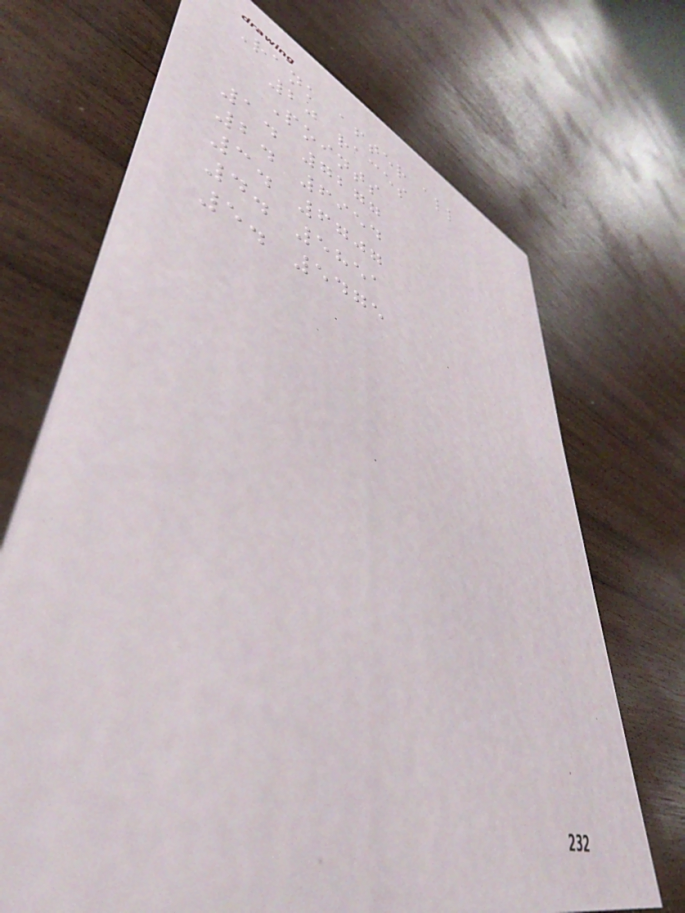Rank after all
20 races
Points
1. 7277
2. 6954
3. 6707
4. 5851
5. 5475
